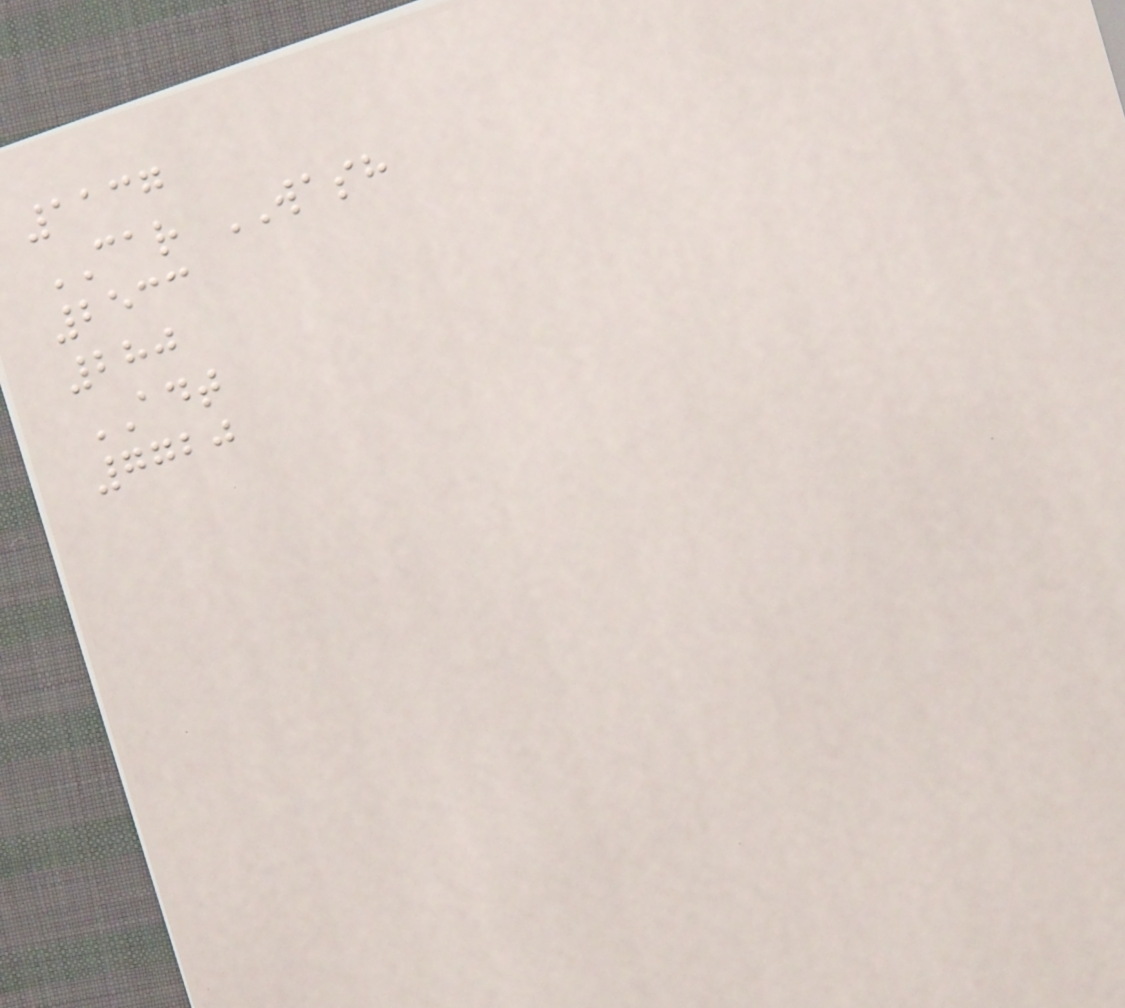1137
CAR WASH
2533
280
ADT
7720
